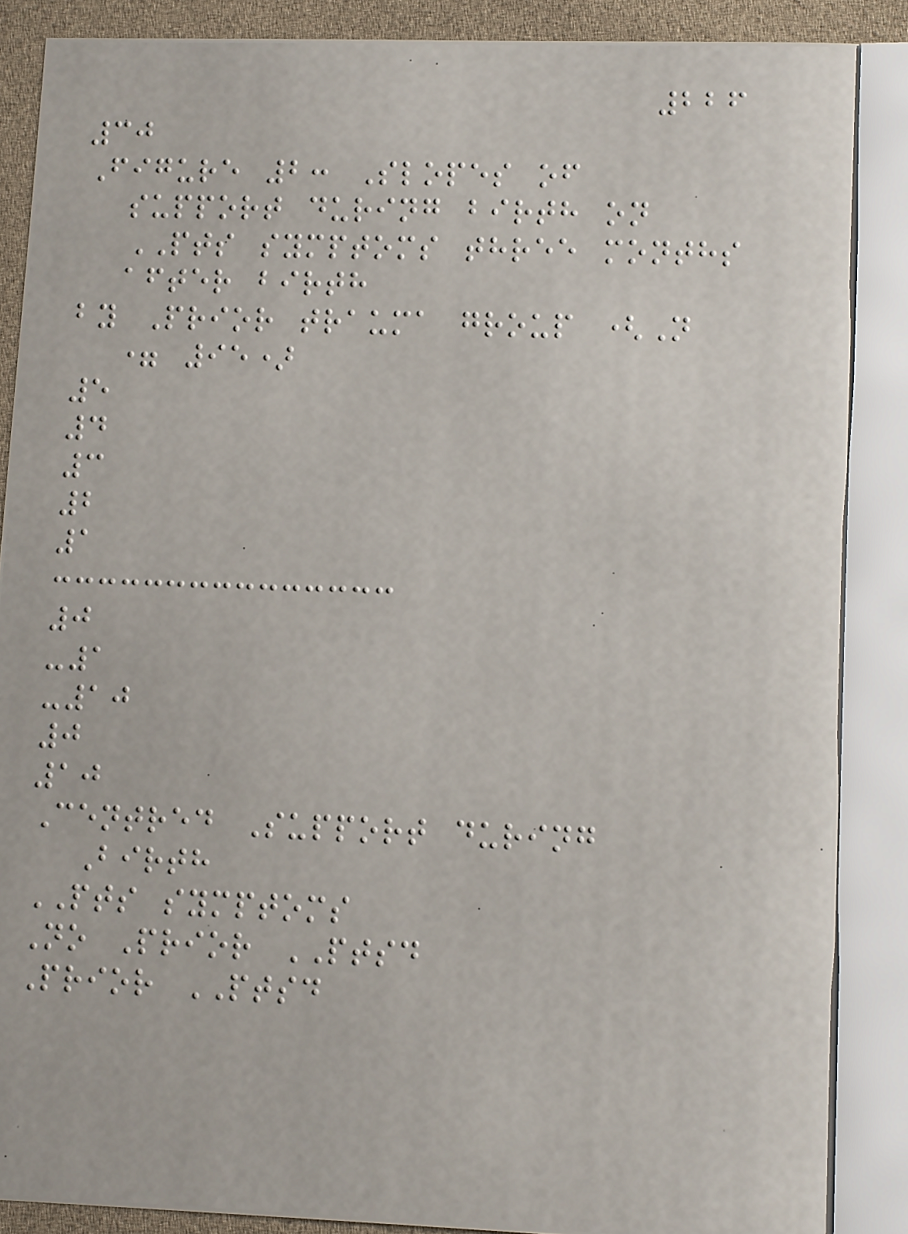226
30
Figure 2: Slopes of
support during birth on
PTS symptoms three months
after birth
by Prior trauma group (N
= 95)
5
4
3
2
1
0
-1
-10
0
10
Centred Support during
Birth
PTS symptoms
No Prior PTSD
Prior PTSD
